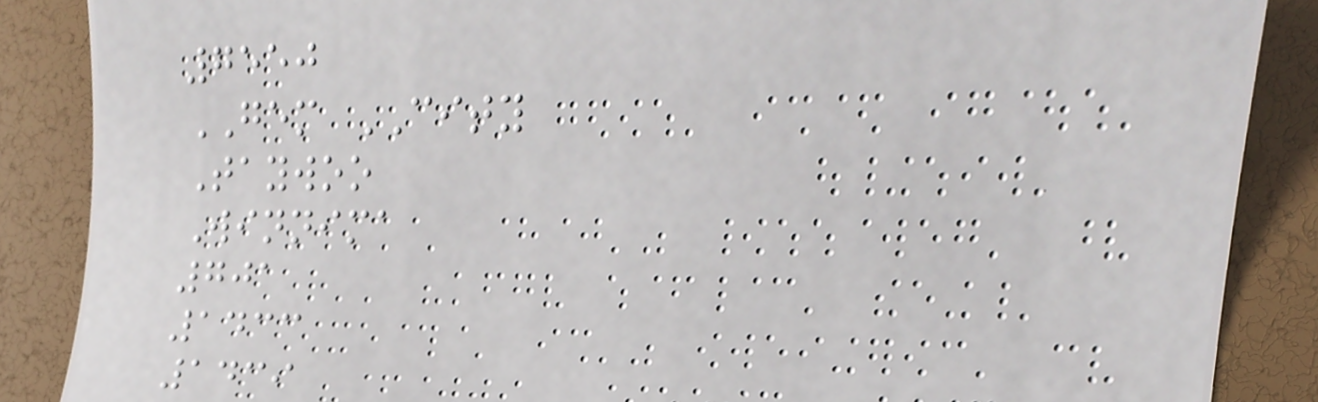7550
GEM CITY
Taywoo
Winnima
701
1433
1439
